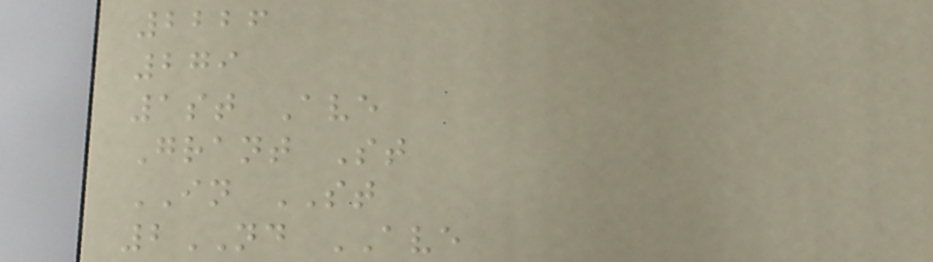2226
279
1st Ave
Grant St
IN ST
2ND AVE
